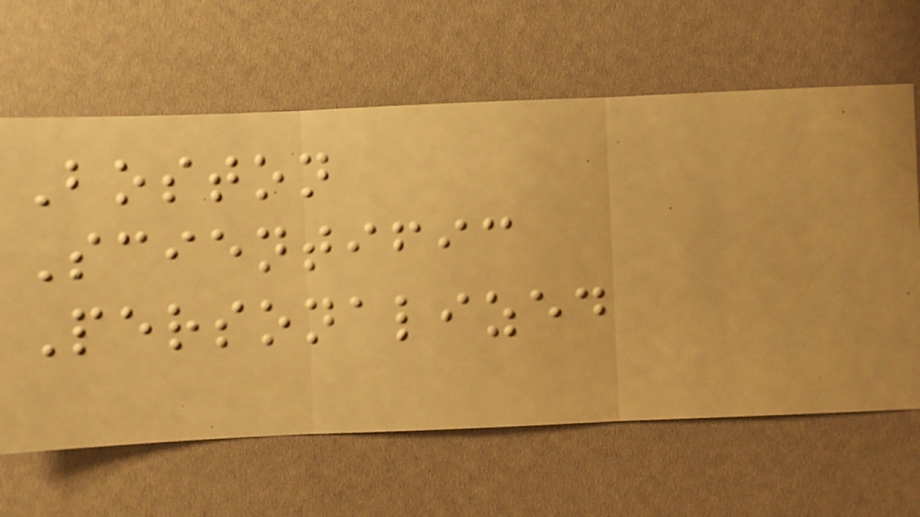Boston
Scientific
Personalized
